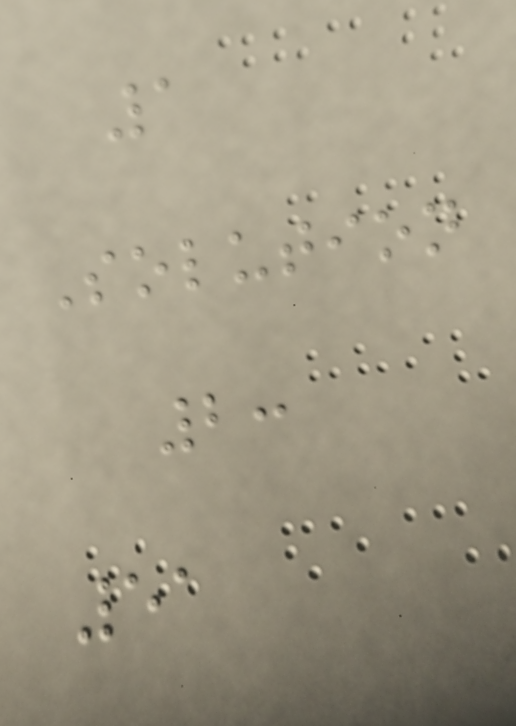1
Solution
2:
51
